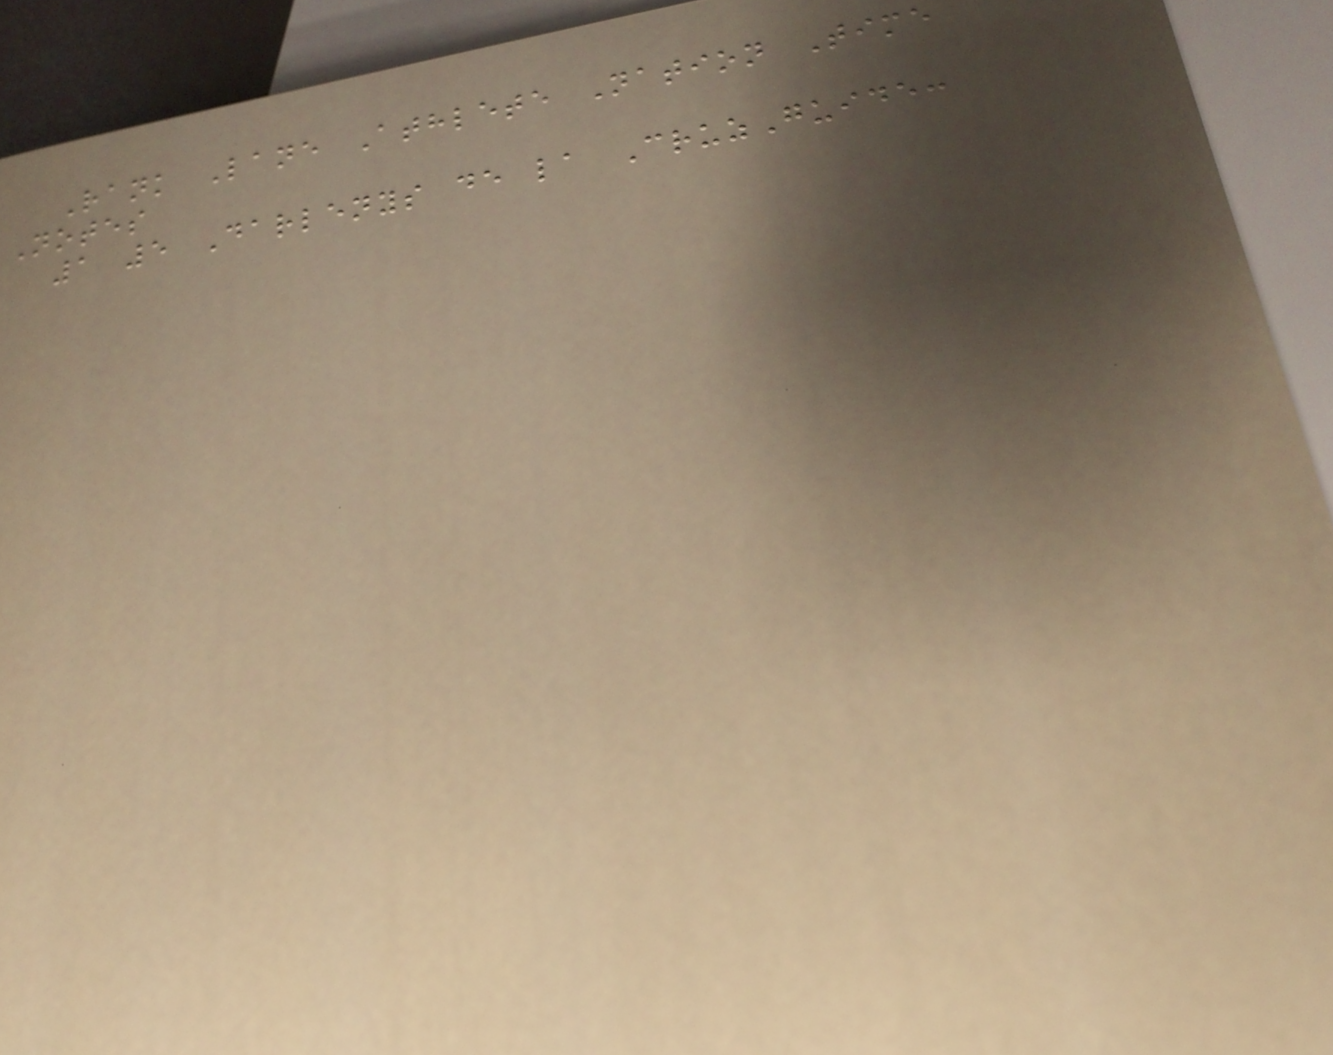Rank Lane Athlete Nation Time
Notes
1 5 Darlenys de la CruzGuide:
